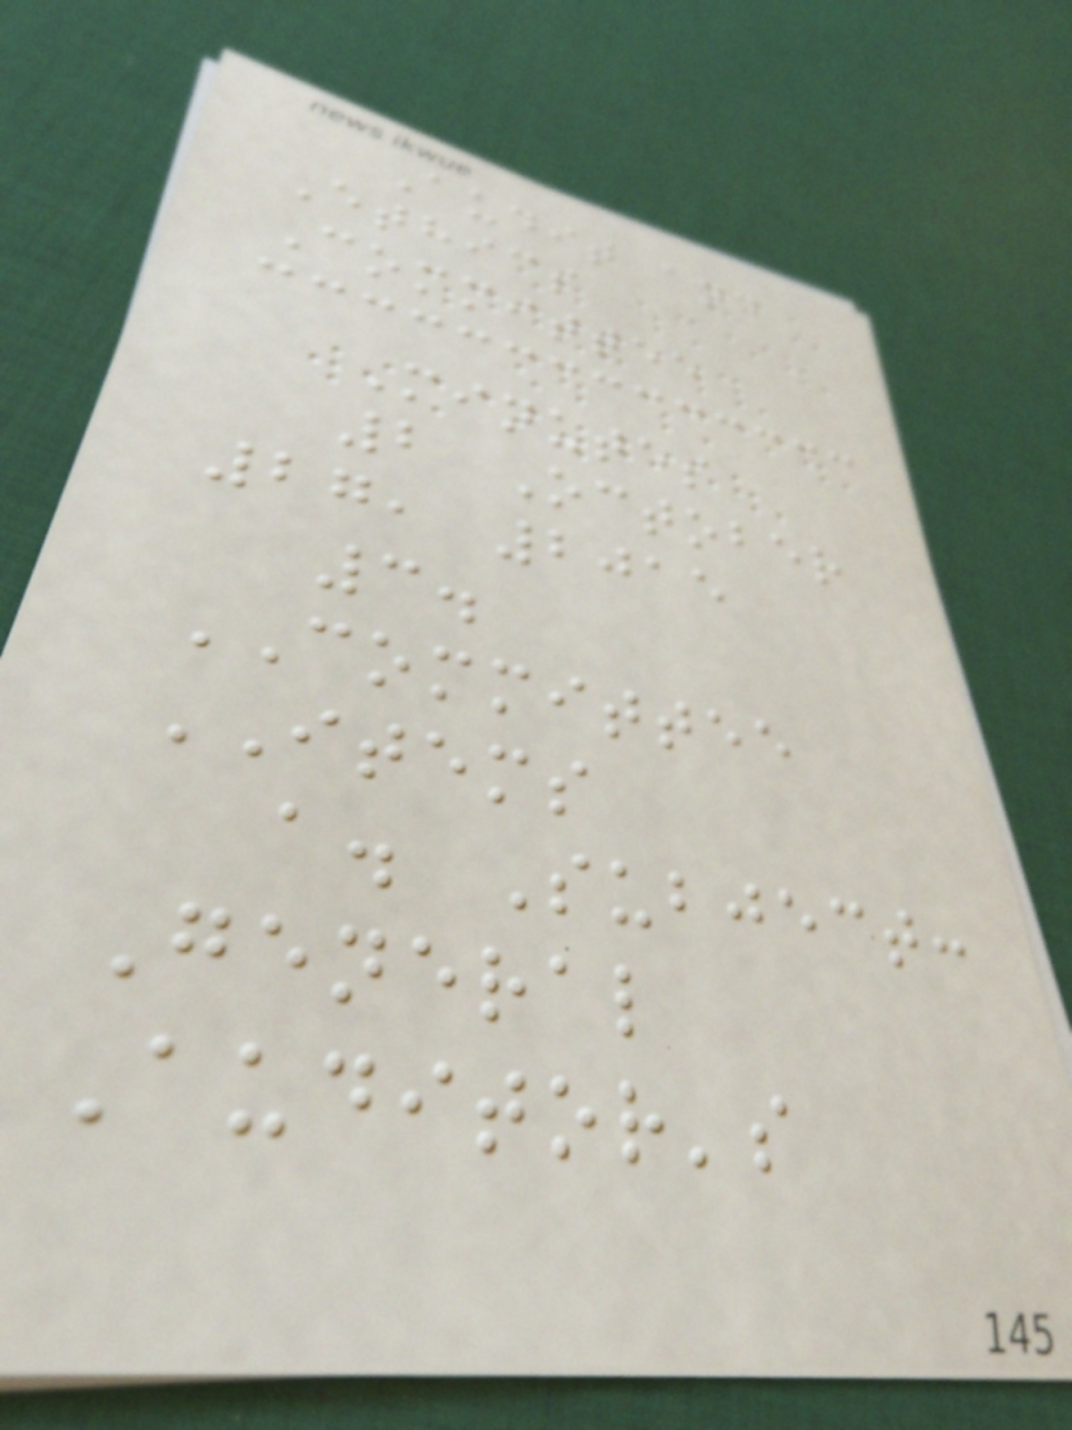Audit and
Ethics
Committee
Minutes
2 October
27, 2015
3.
COMMITTEE
ITEMS
a. Subject:
General
Auditor's
